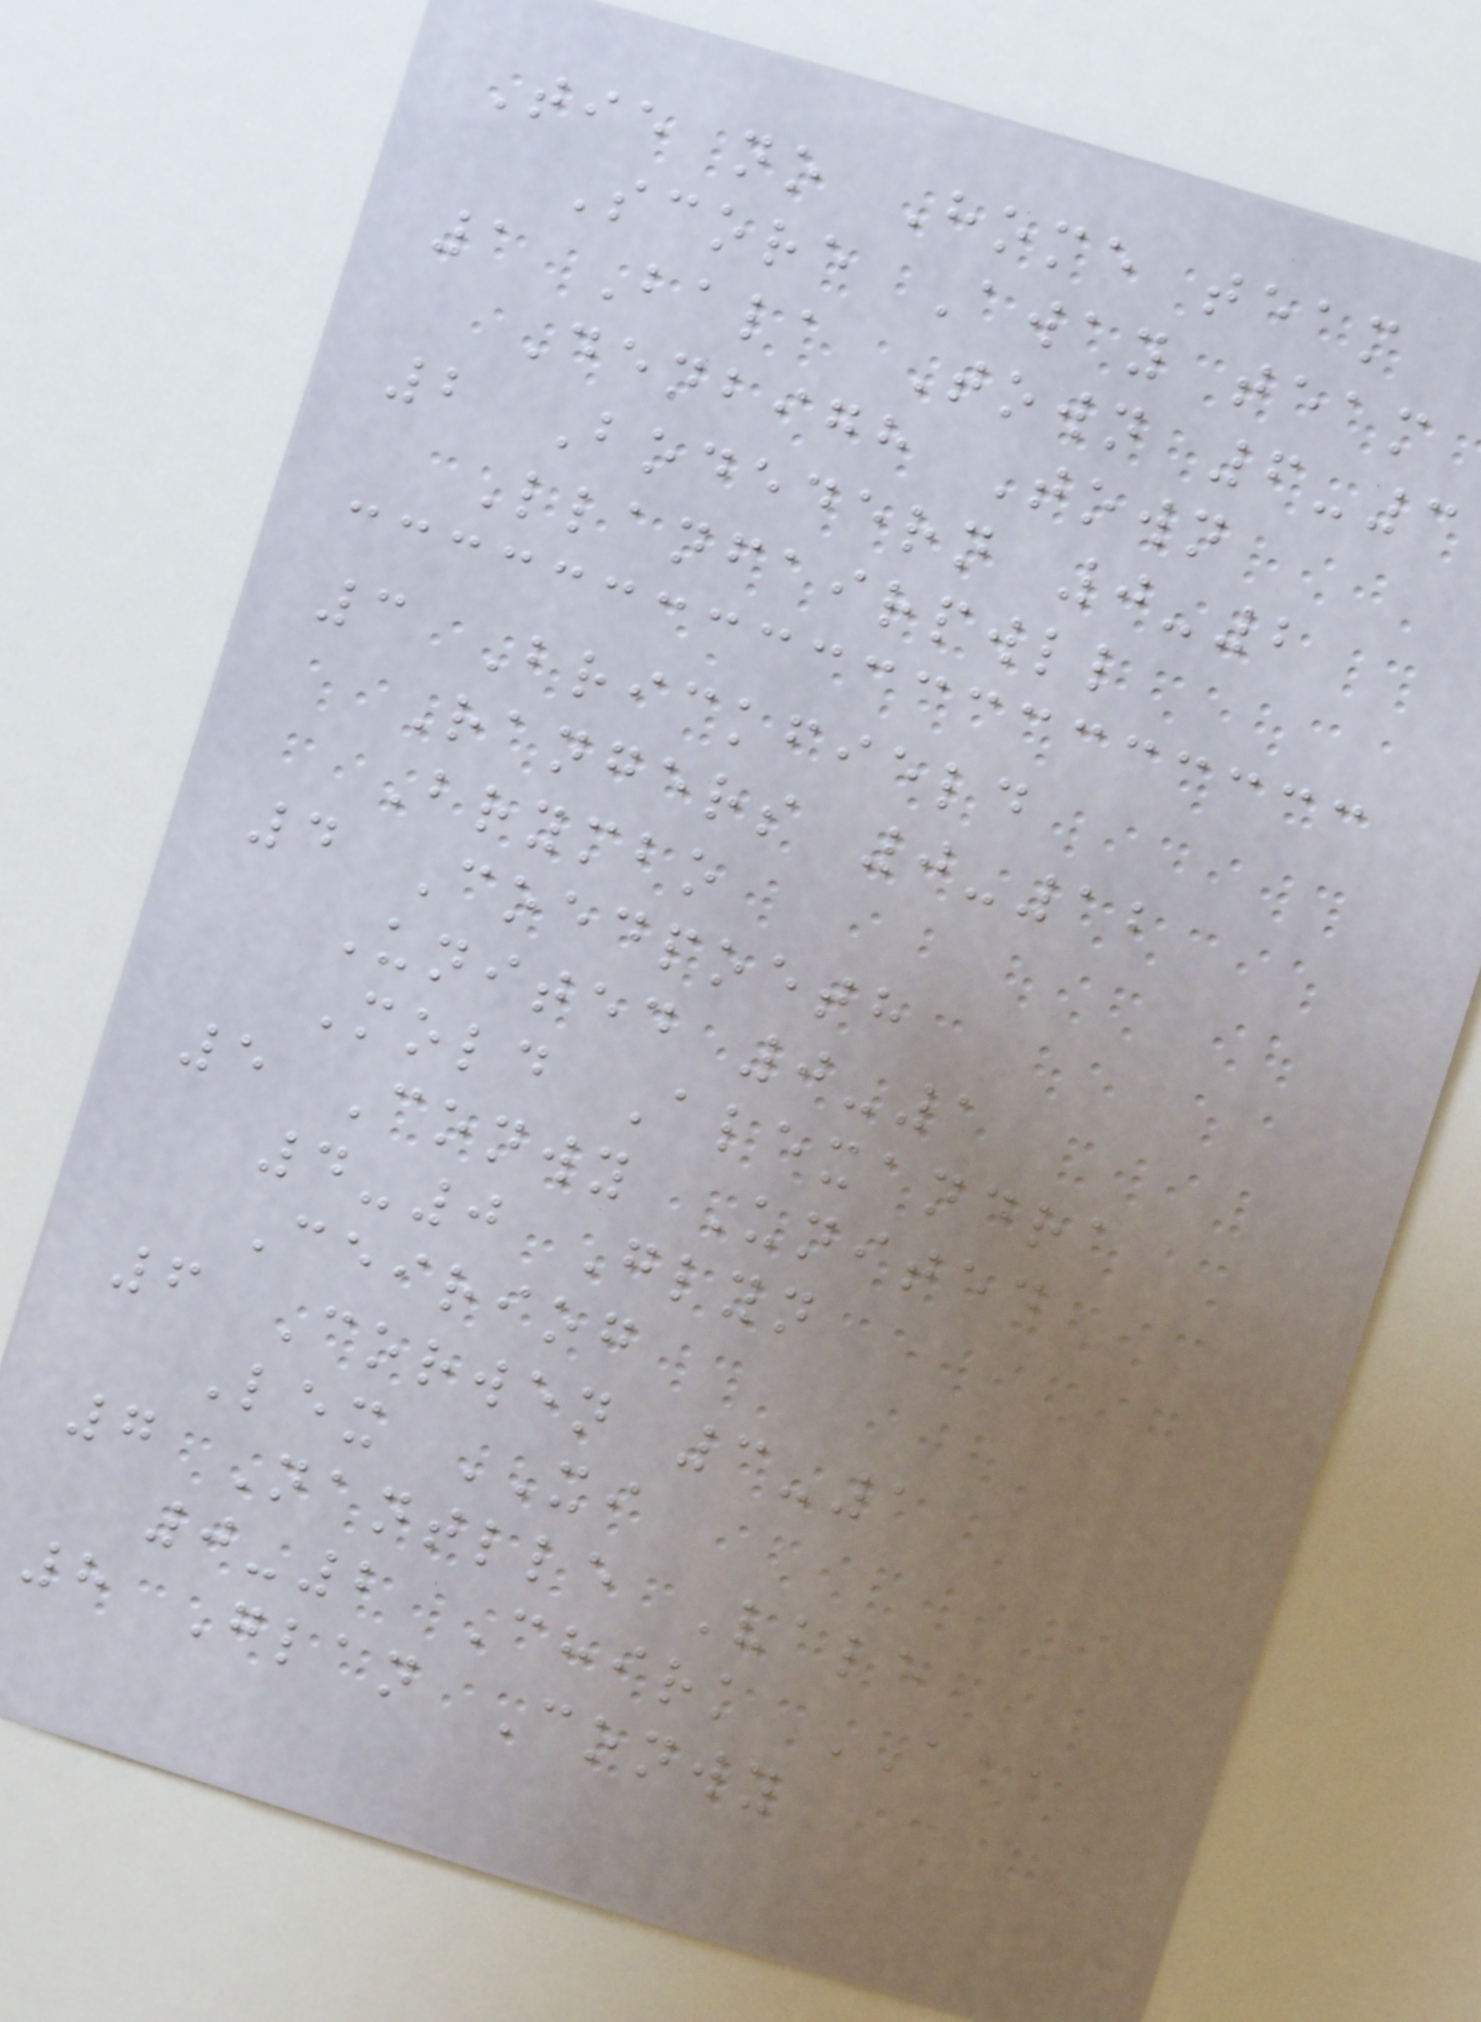Tie no Home team
Score Away team
1 Bala Town 6-3
Denbigh Town
2 Bodedern 0-2
Llanfairpwll
3 Brickfield
Rangers 0-12
Brymbo
4 Coedpoeth
United 0-1
Mold Alexandra
5 Conwy United
4-0 Glyn
Ceiriog
6 Corwen 3-1
Lex XI
7 Nantlle Vale
0-2 Chirk AAA
8 Glan Conwy
